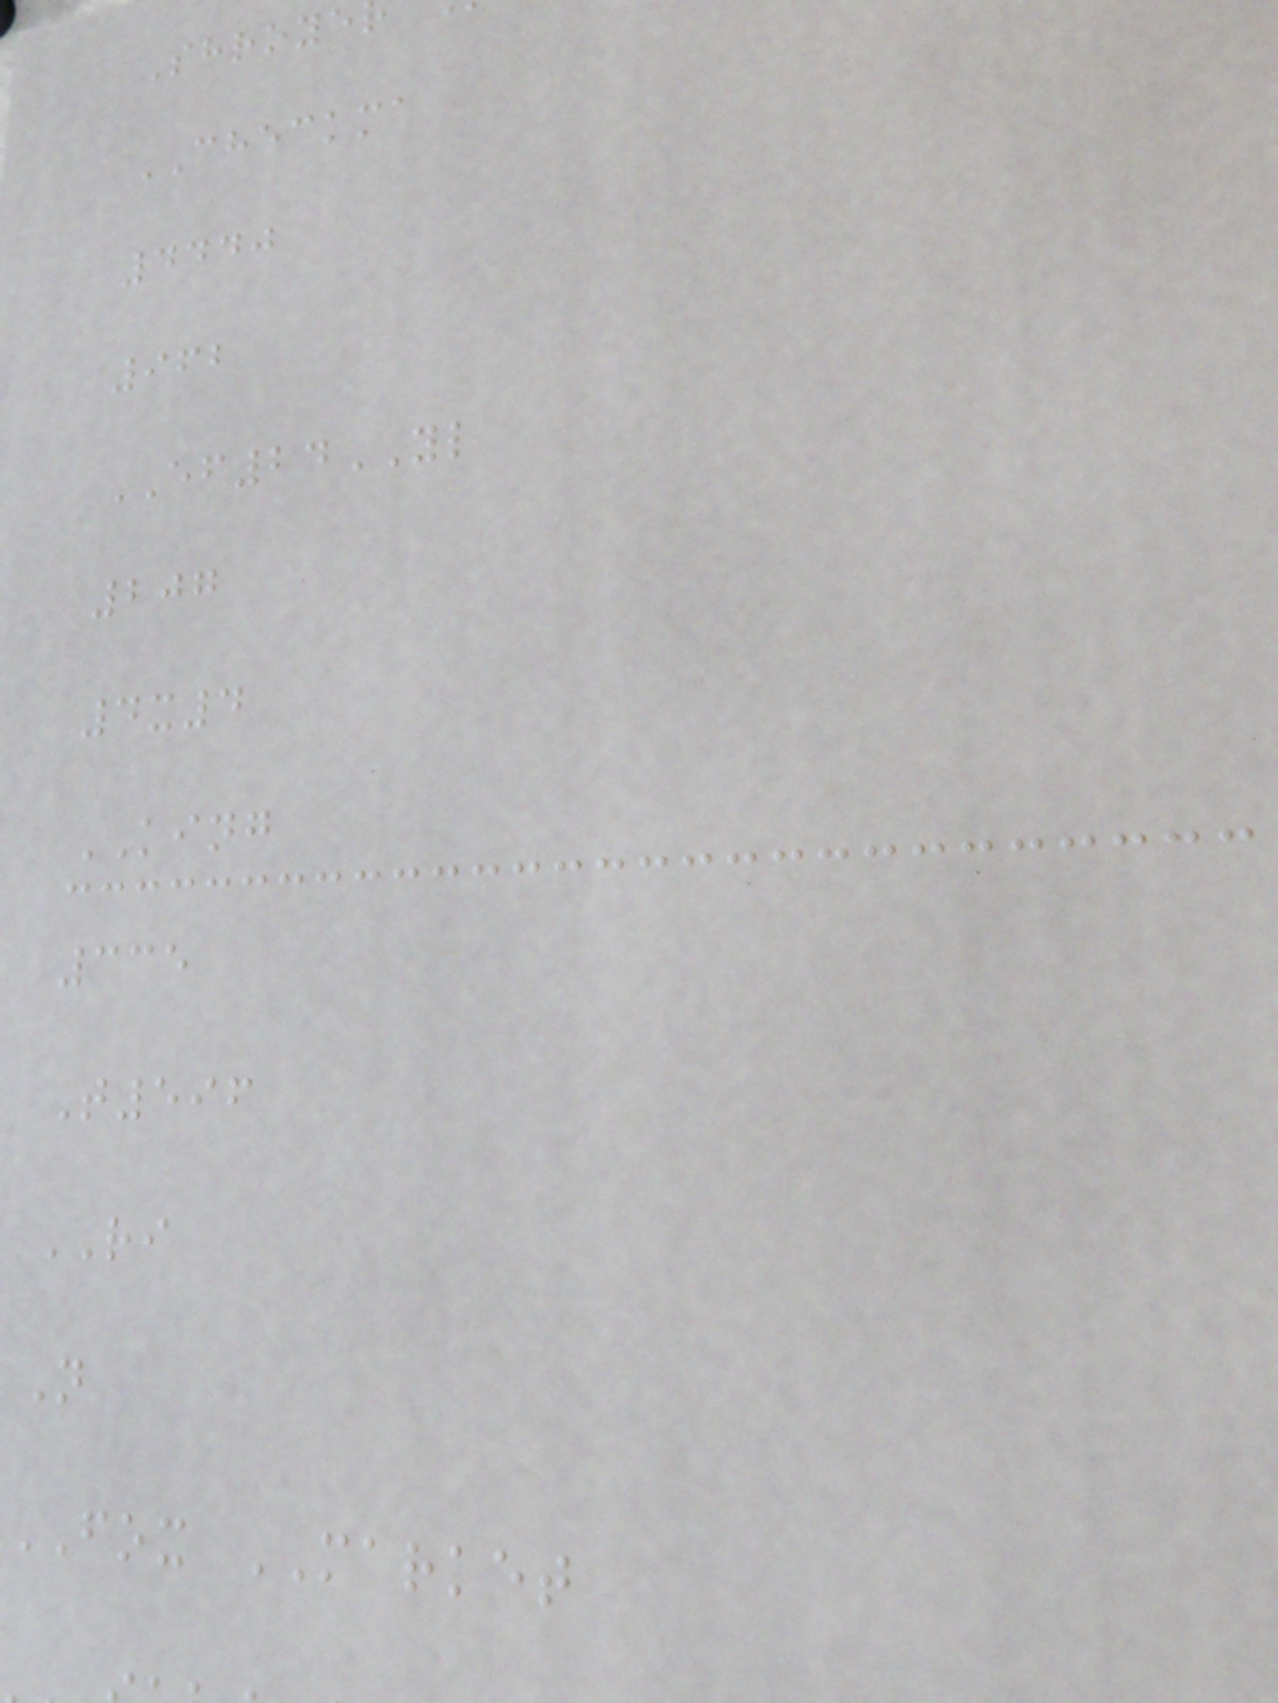Shroye
CHECKMA
4440
962
EF24YL
207
4x4
KING
335
T596
RI
N
FOX MARKET
